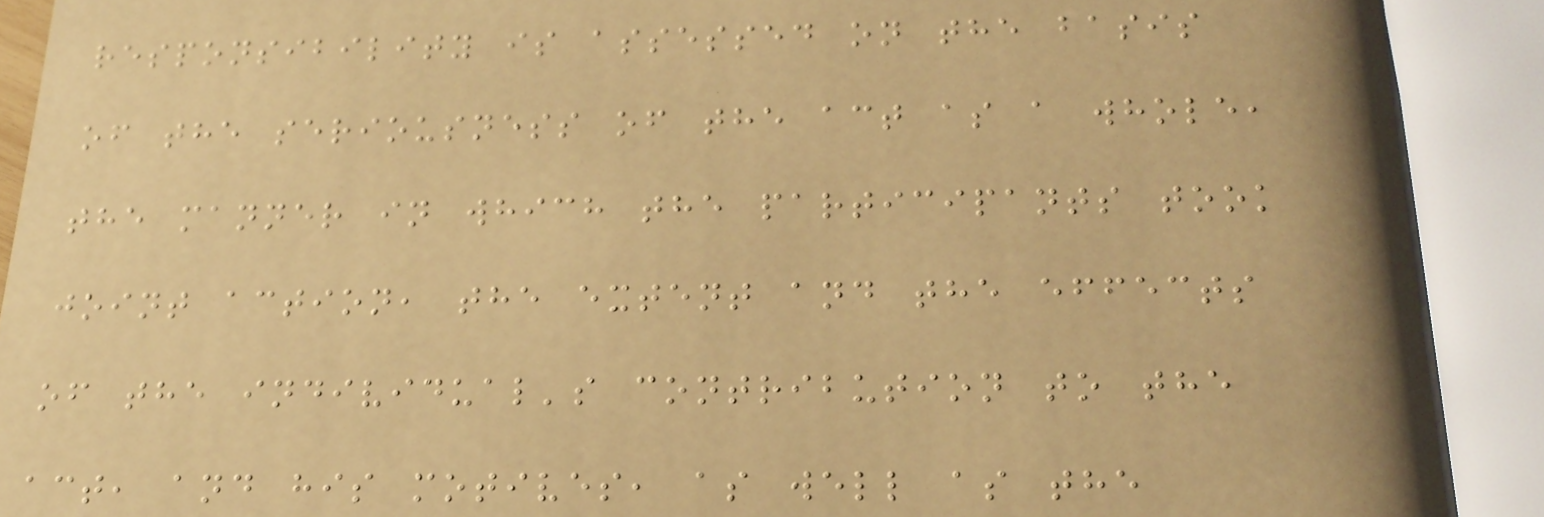responsibility is assessed on the basis
of the seriousness of the act as a whole,
the manner in which the participants took
joint action, the extent and the effects
of the individual's contribution to the
act, and his motives, as well as the
